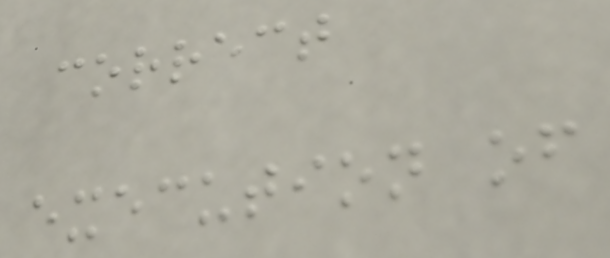correct
execution of
